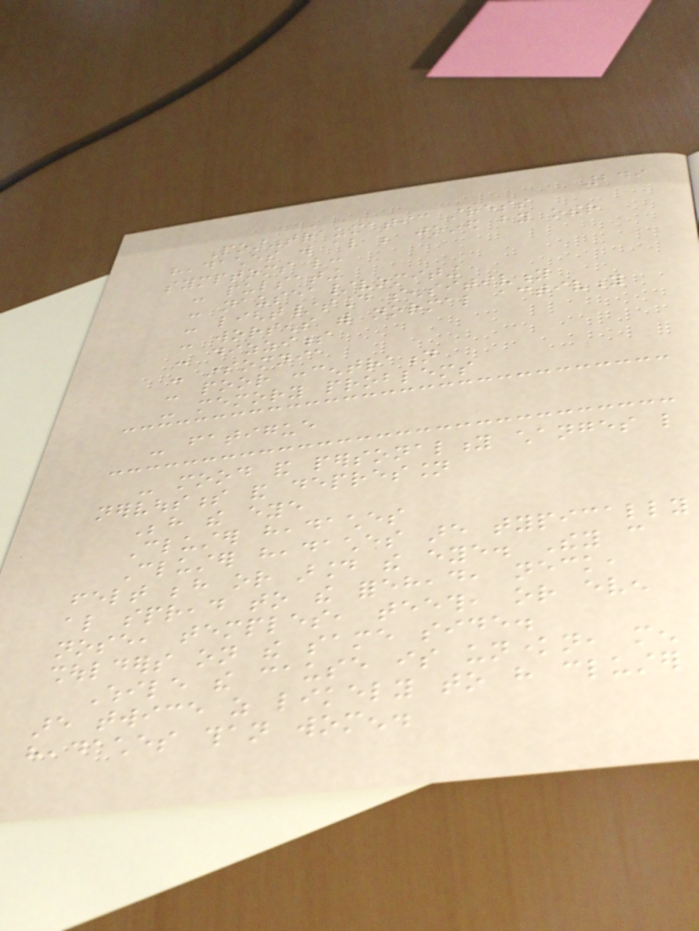249
Post-traumatic stress
headaches will also be joined by other
symptoms like:
- pulsating
- nausea/vomiting
- light/sound sensitivity
- worsens with normal activity
- dizziness
- insomnia
- poor concentration
- memory problems
- fatigue
- mood and personality changes like
nervousness and depression
Behind the eye
Cluster headaches
Cluster headaches are typically
felt behind or around the eye. They can
also spread to the forehead, neck,
nose, temples, teeth, or even
shoulders on the same side.
While the cause is unknown, men
are twice as likely to have cluster
headaches than women.
